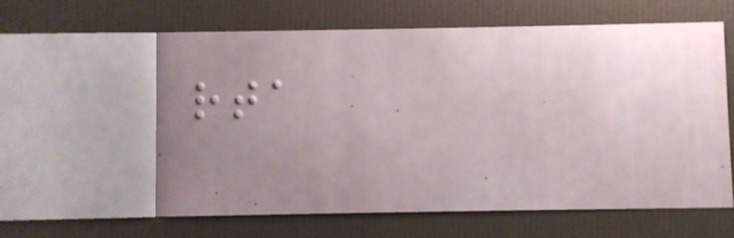rta
